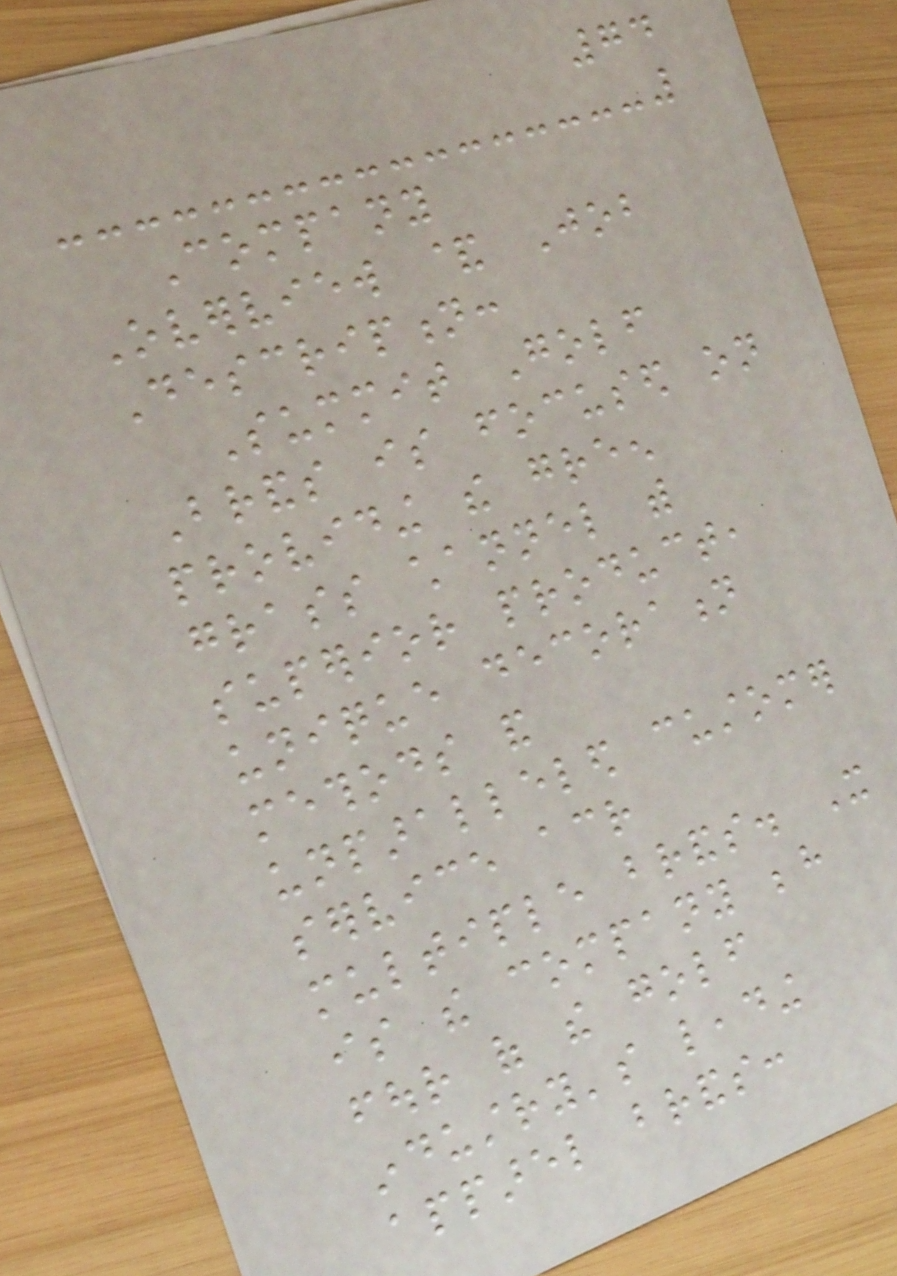74
Company
Overview & Job
Description:
Summit Golf
Brands is focused on
providing the green
grass channel with
superior product,
unique decoration
methods and
unparalleled customer
service across
multiple brands. It
is the company behind
four of the golf
industry's leading
apparel brands:
